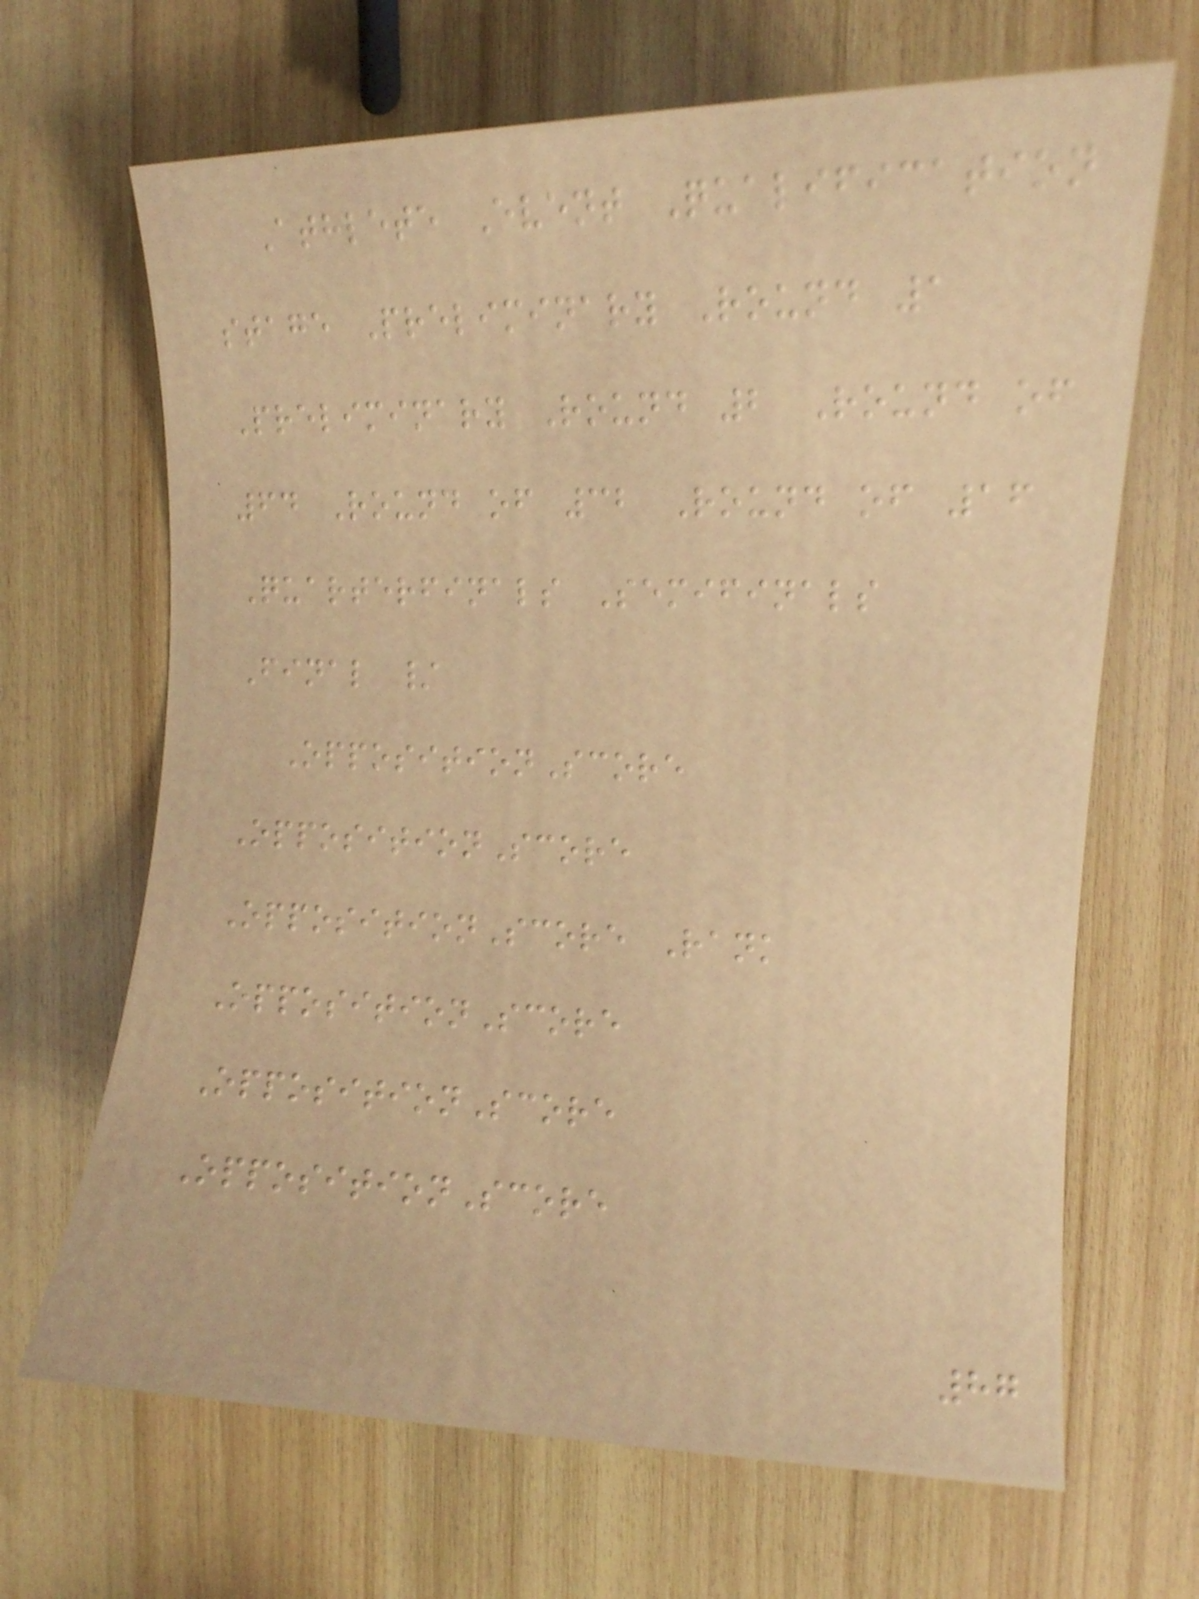Athlete Event Qualification
stage Preliminary Round 1
Preliminary Round 2 Round of
64 Round of 32 Round of 16
Quarterfinals Semifinals
Final /
OppositionScore
OppositionScore
OppositionScore Rank
OppositionScore
OppositionScore
OppositionScore
87
